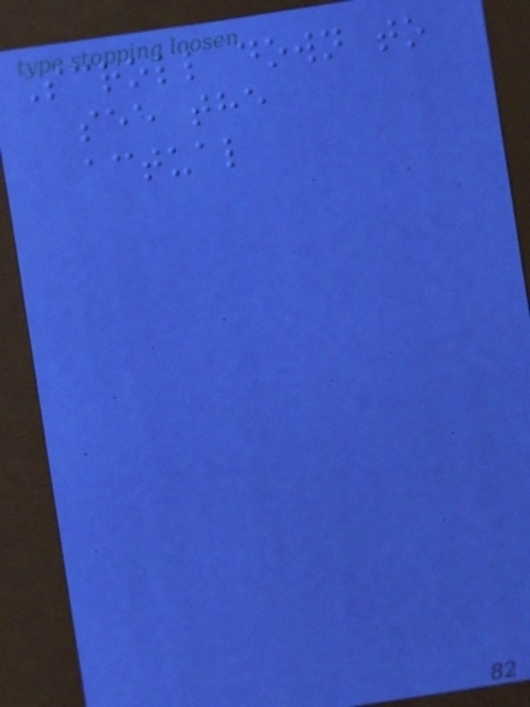Scroll down to
see the
actual
